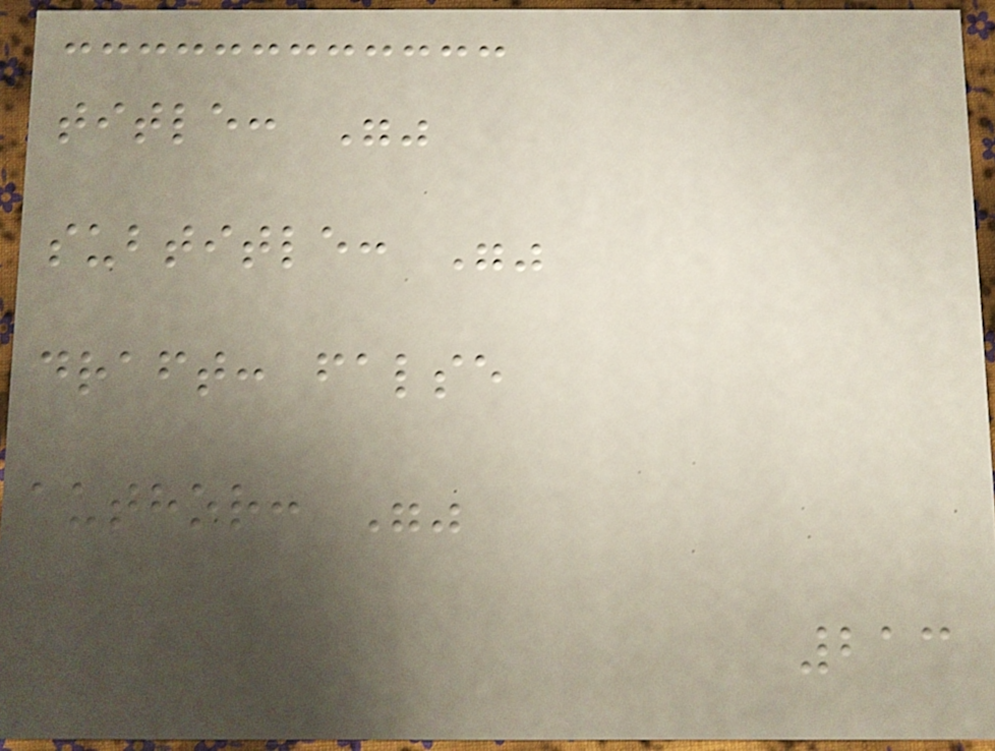title: ""
subtitle: ""
draft: false
author: ""
213
